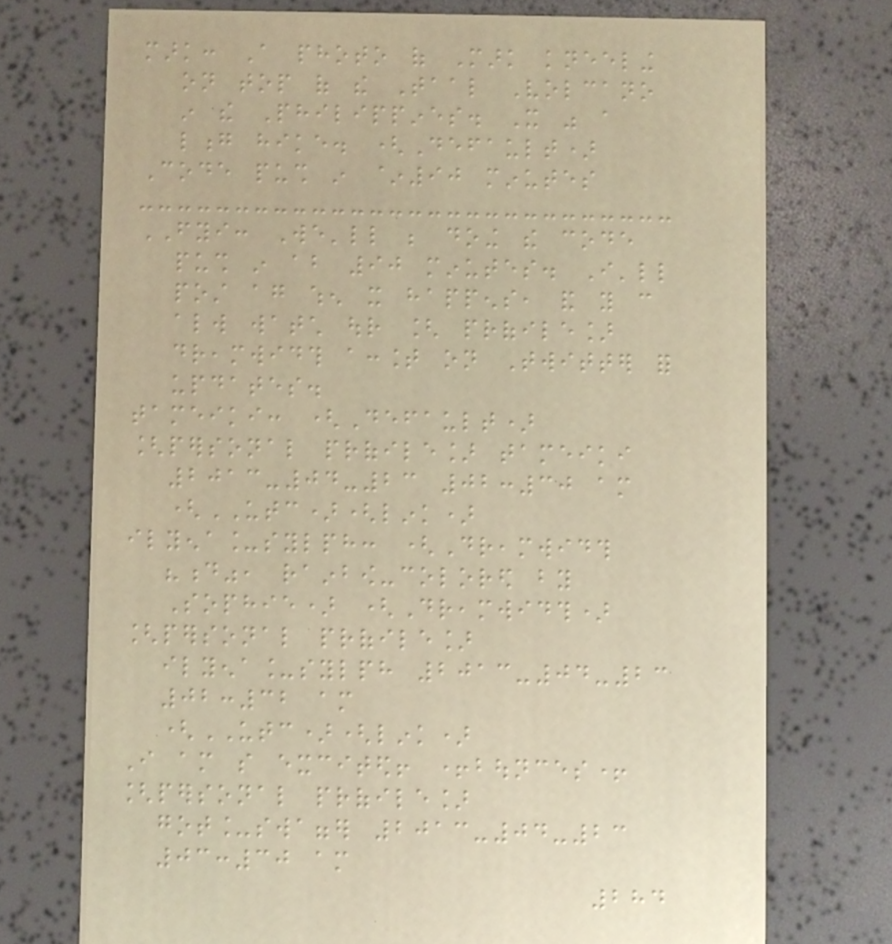mark: A photo of Mark kneeling
on top of the Taal Volcano
in the Philippines. It was a
long hike. (Default)
Code push in ~90 minutes
FYI: We'll be doing the code
push in about 90 minutes. I'll
post again when it happens, and you can
always watch our [ profile]
dreamwidth account on Twitter for
updates.
tameiki: (Default)
[personal profile] tameiki
2013-04-23 02:30 am
(UTC)(link)
ilyena_sylph: (Dreamwidth
"d", rainbow-colored by
Sophie) (Dreamwidth)
[personal profile]
ilyena_sylph 2013-04-23
02:32 am
(UTC)(link)
I am so excited! +bounces+
[personal profile]
got_swagger 2013-04-23
03:30 am
284
